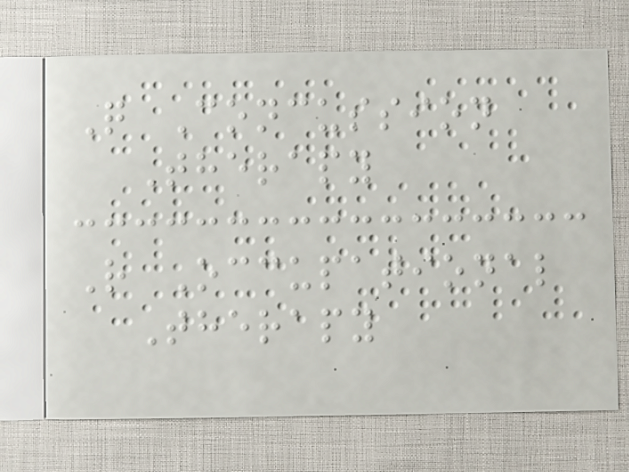Q Concussion
Therapy
R Occupational
Therapy
